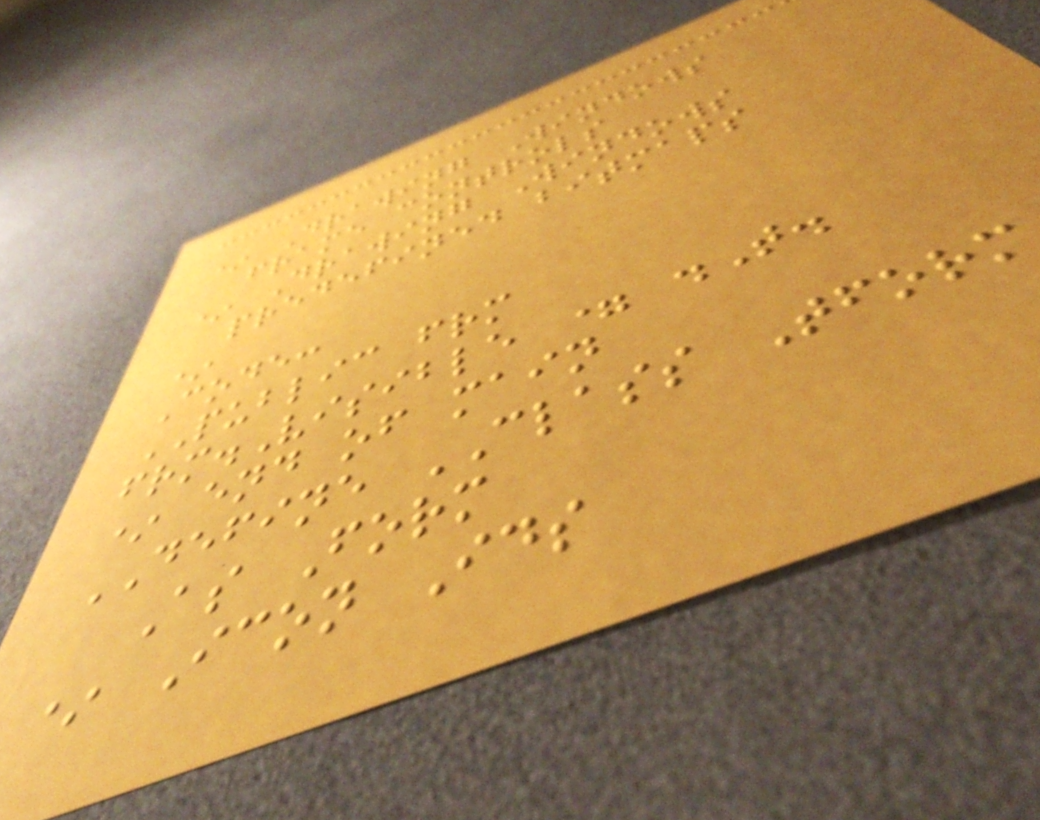* Drawing Windows
frame controls
* Drawing Windows
predefined bitmaps
*
Code:
PUBLIC frm
frm.Visible = .T.
* end of main
DEFINE CLASS Tform
As Form
* Icon Ids
